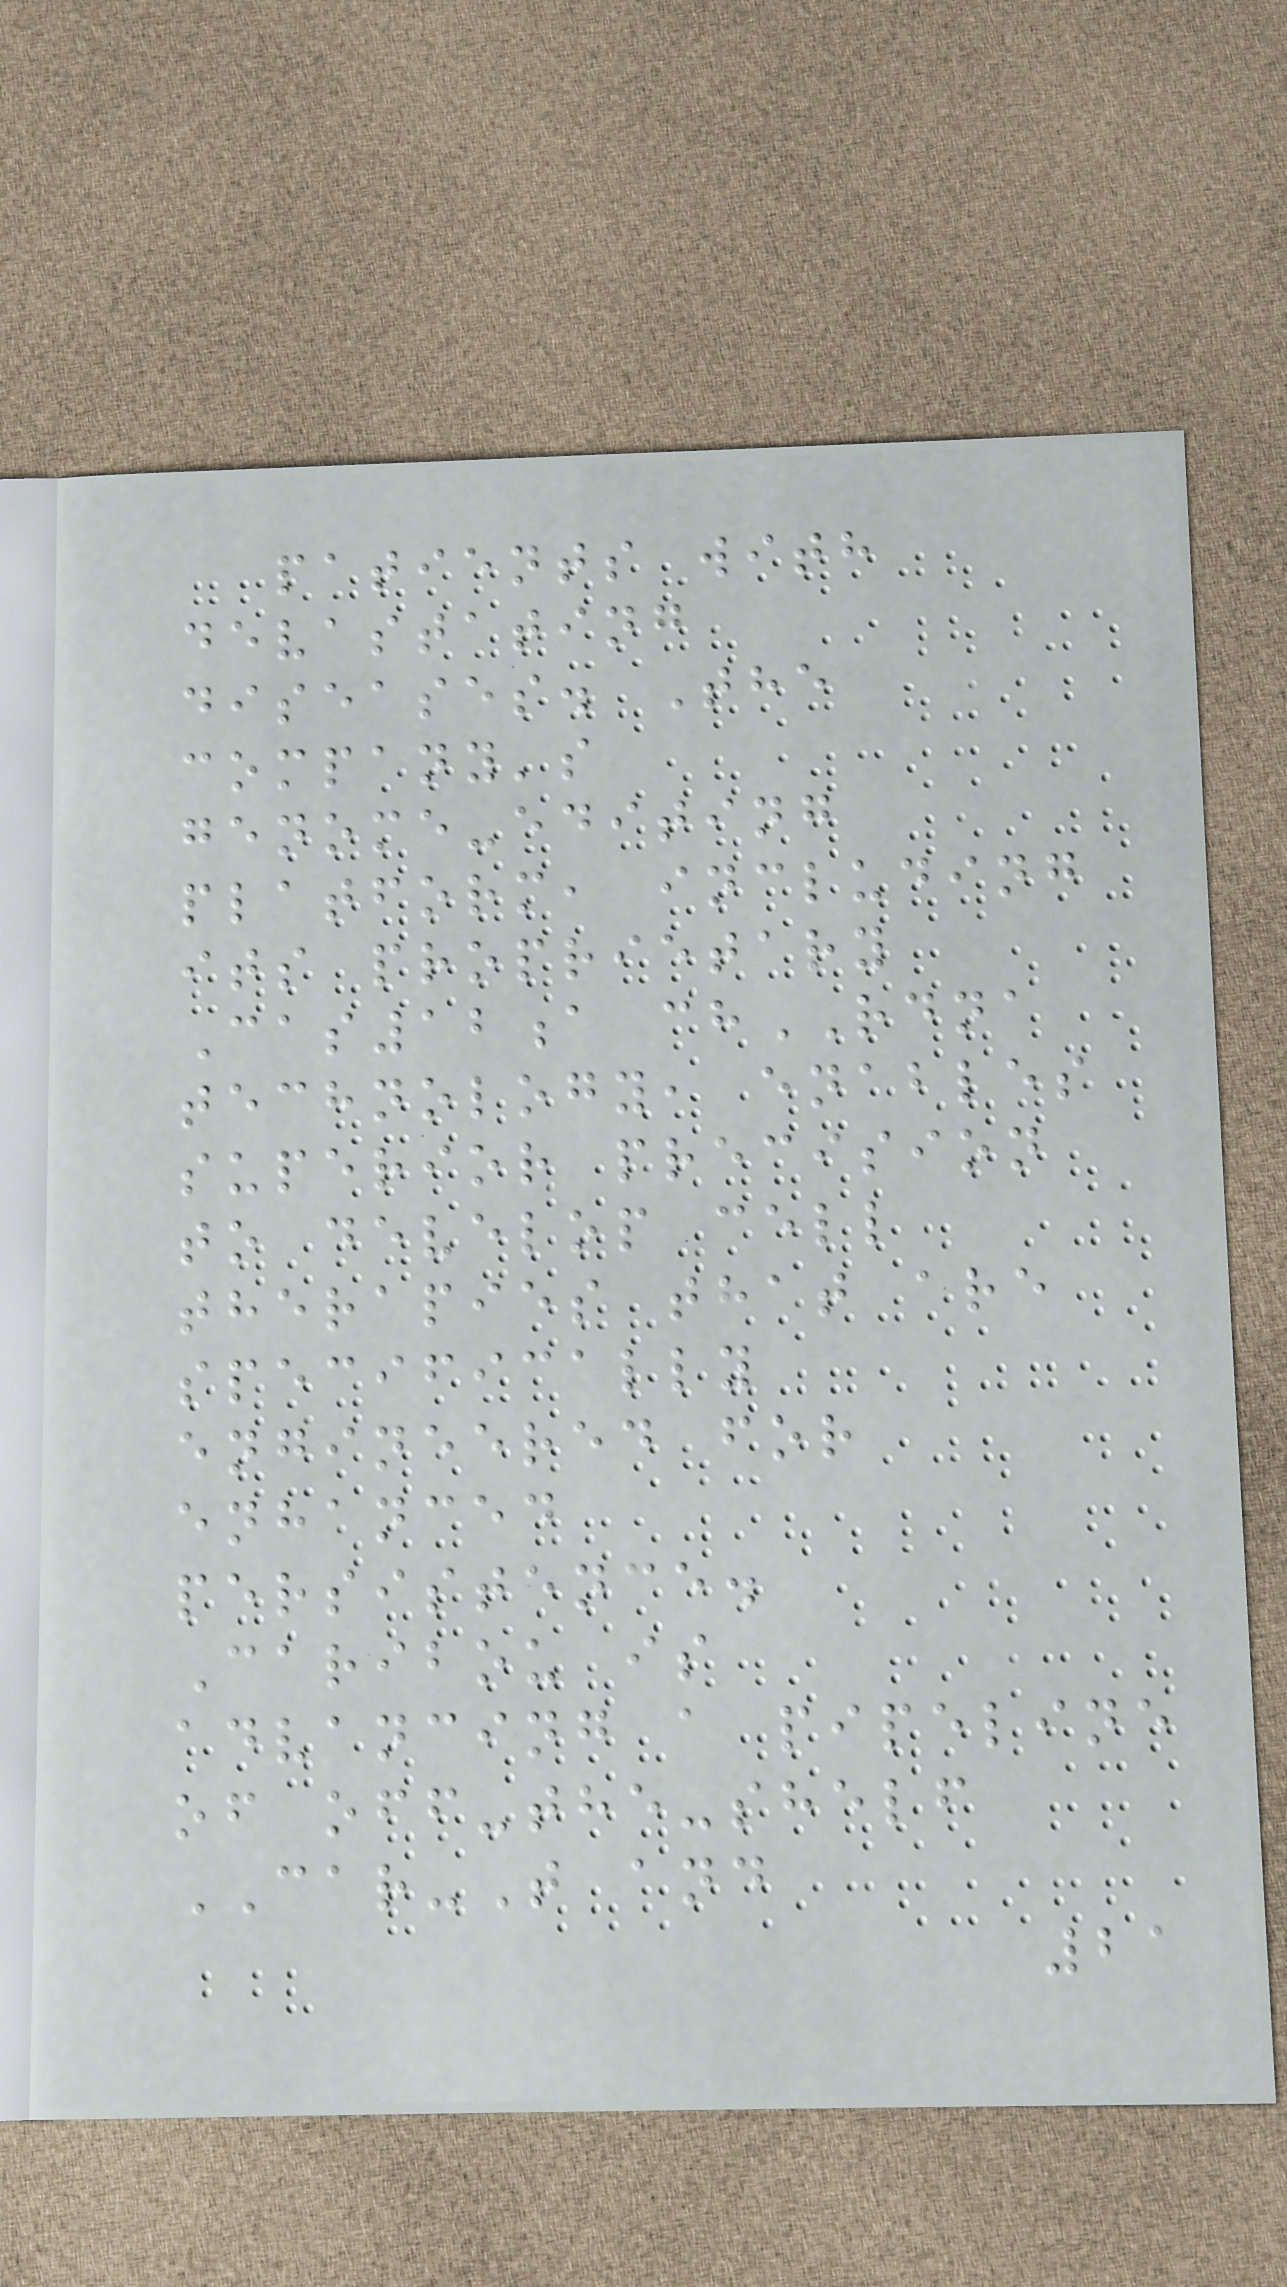patients with
devastating
diseases. The
company's
genome-editing
platform, including
its proprietary
Cas12a chRDNA
technology, enables
superior precision
to develop cell
therapies that are
specifically
engineered for
enhanced
persistence.
Caribou is
advancing a pipeline
of off-the-shelf
CAR-T and
21
